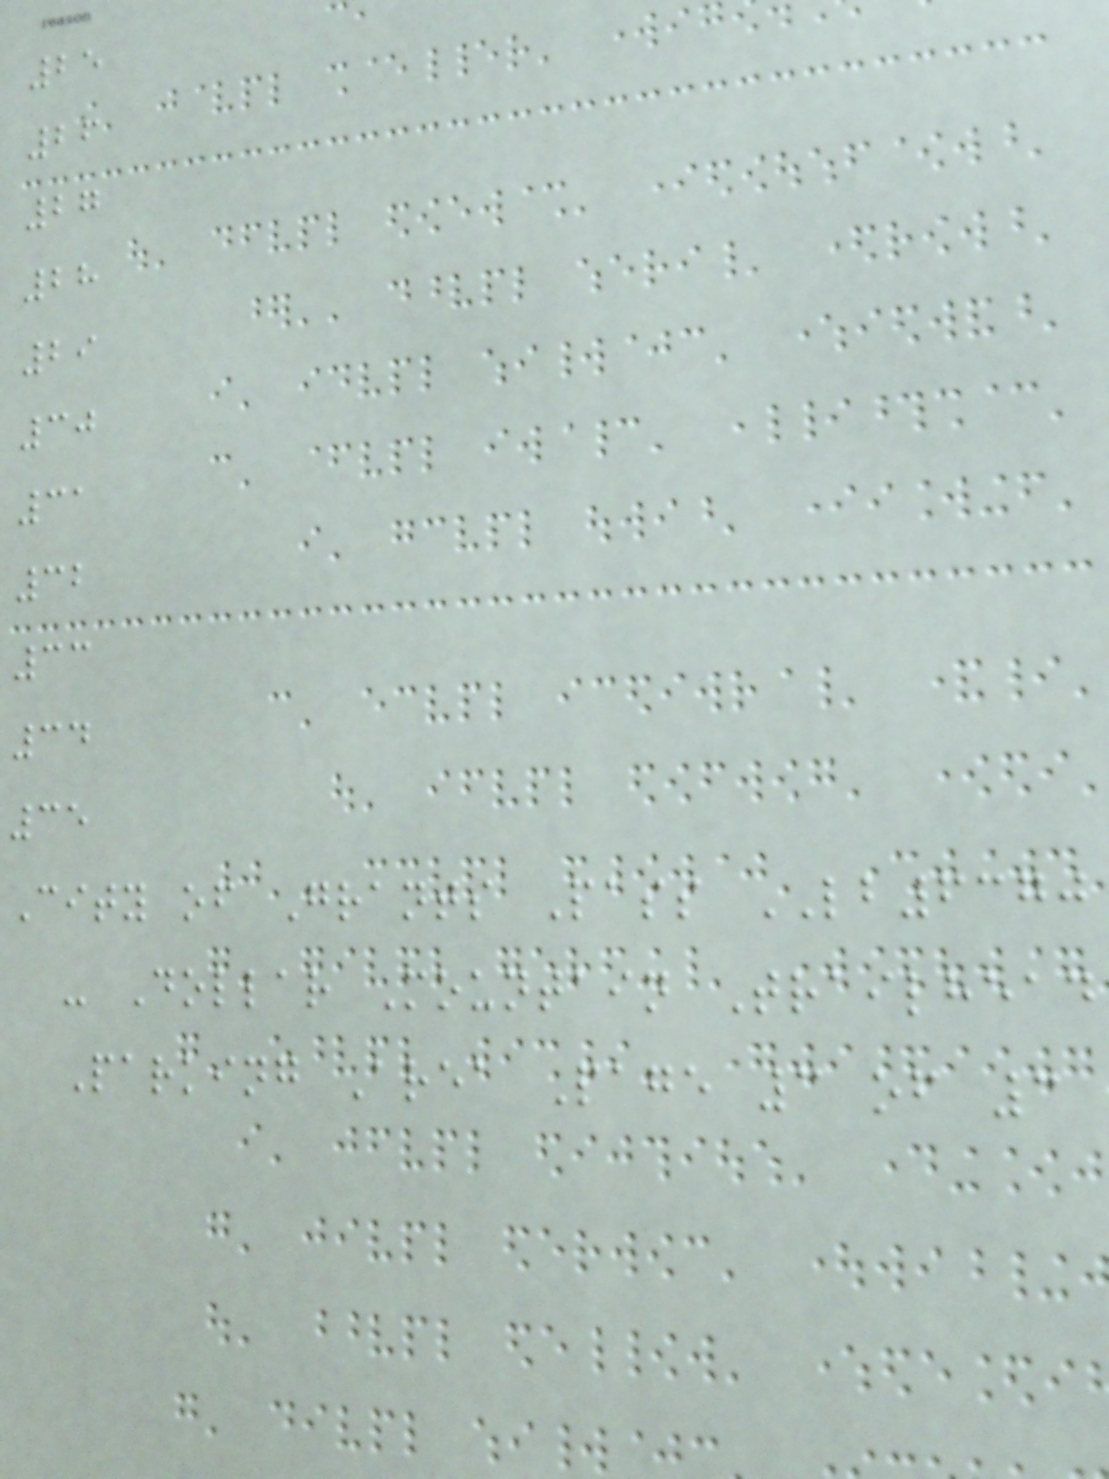25
26
27
28
29
30
31
32
33
34
35
City of Grants Pass LB6370
- Dollar Mountain Trailhead
Parking Area Page 3 of 3
